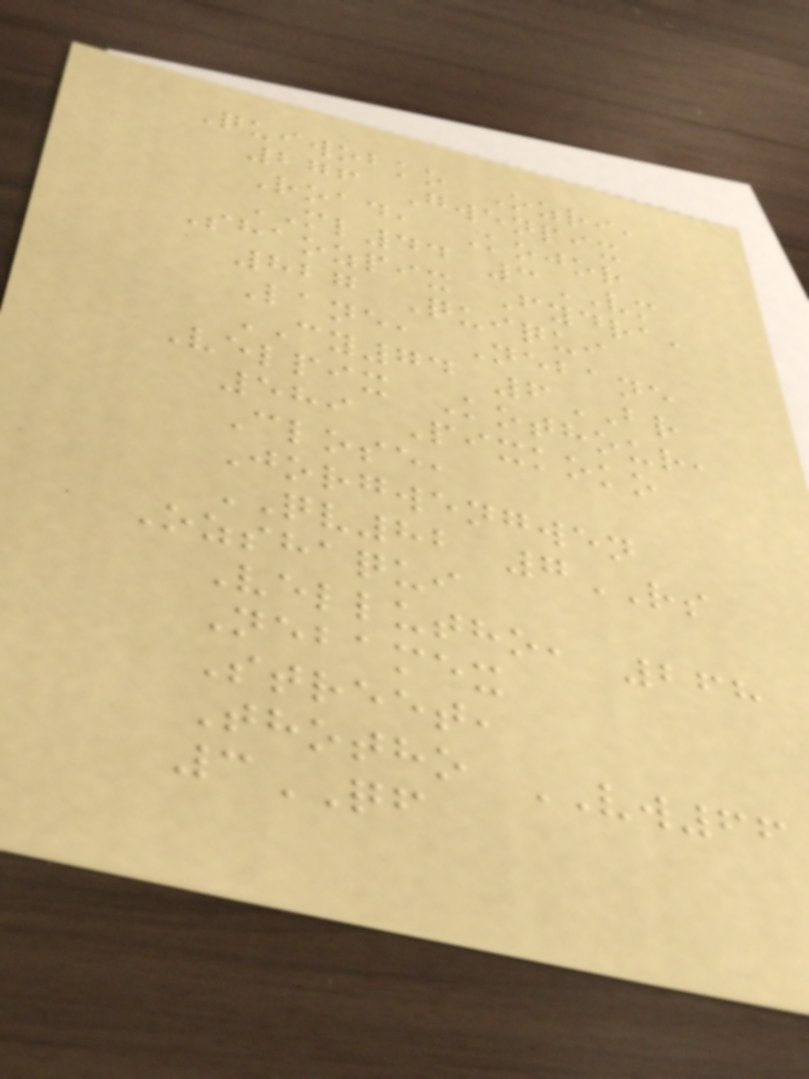Quiwobko Ozri,
276 Gwenpix
Road, Kojor
ML44 3VM
Shaozpix Fydra,
827 Quiqui
Lane, Nebane
CY74 6BR
Velpix Kothour,
589 Pixkoko
Close,
Jorgwengwen
QV82 7RS
Ozshaqui
Vellutho, 268
Nebamex
Street,
Thotho VW66
3QF
